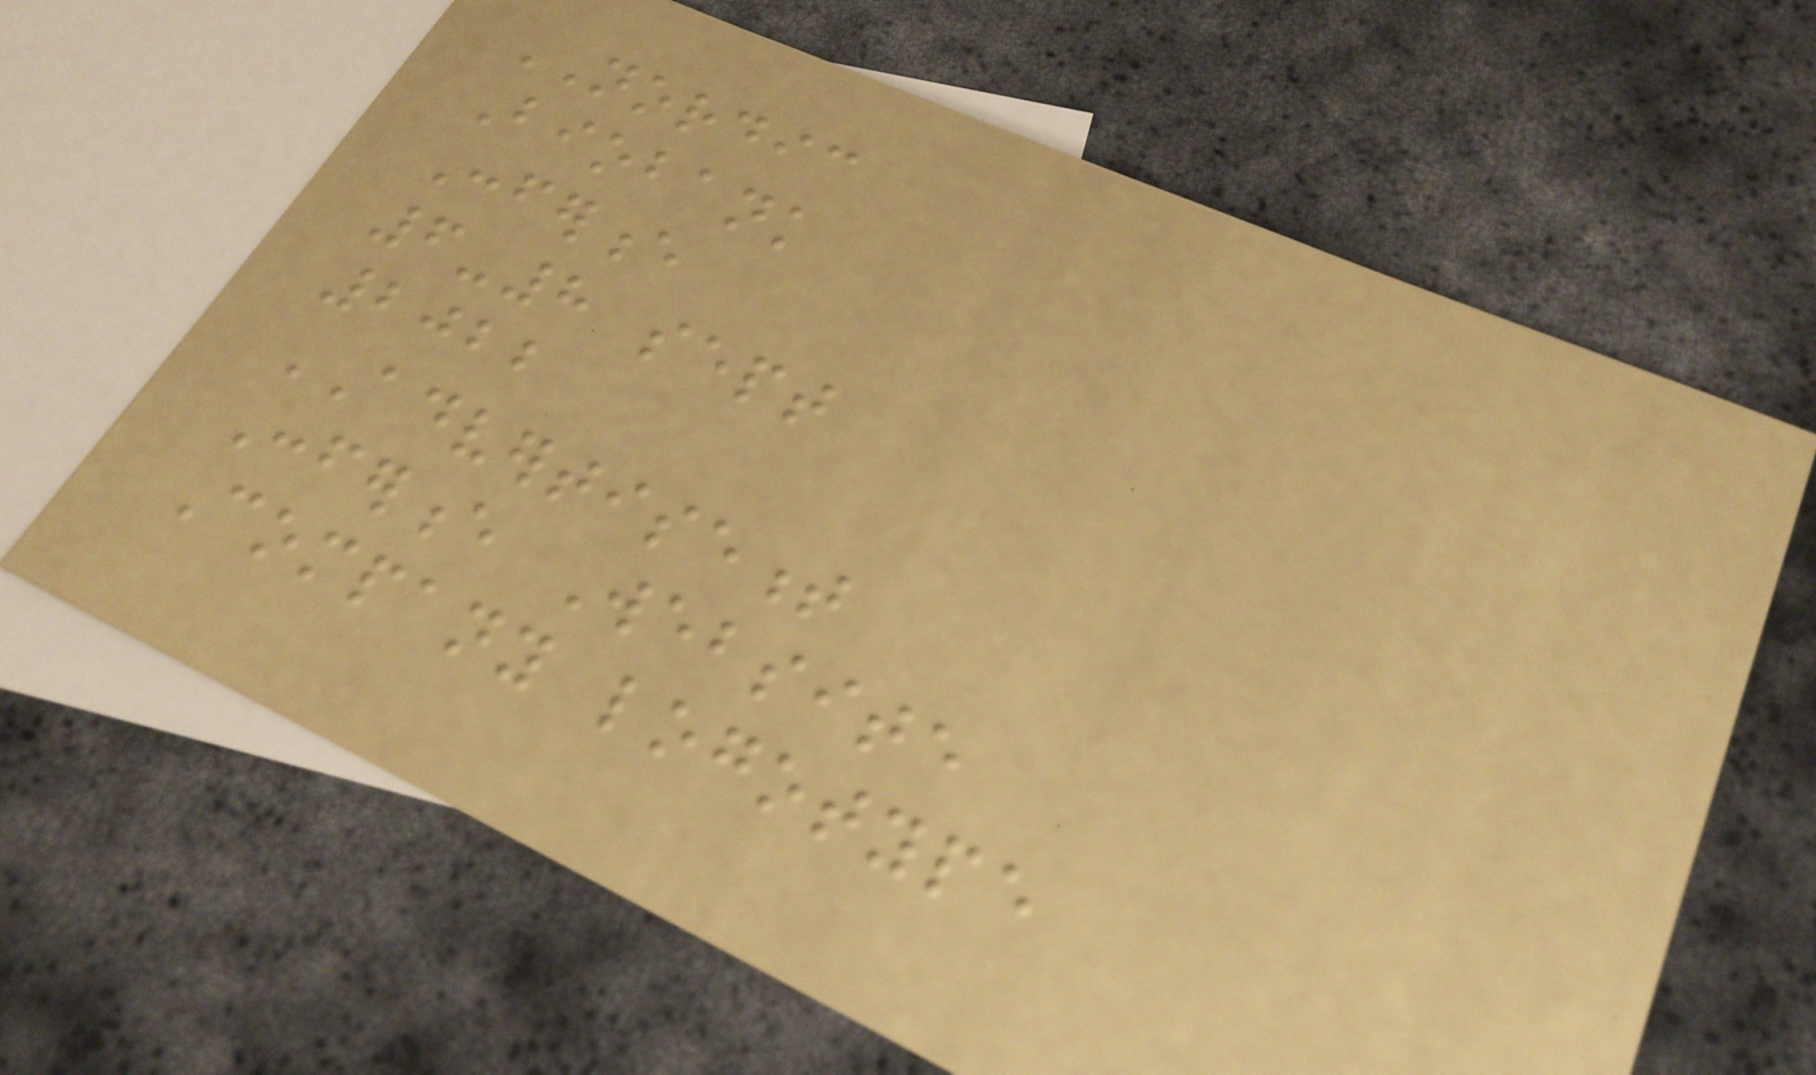NORDIC
Biobank
Conference
6-8 sept
2022
ADVERTISEMENT
Conference Website
Company logotype
